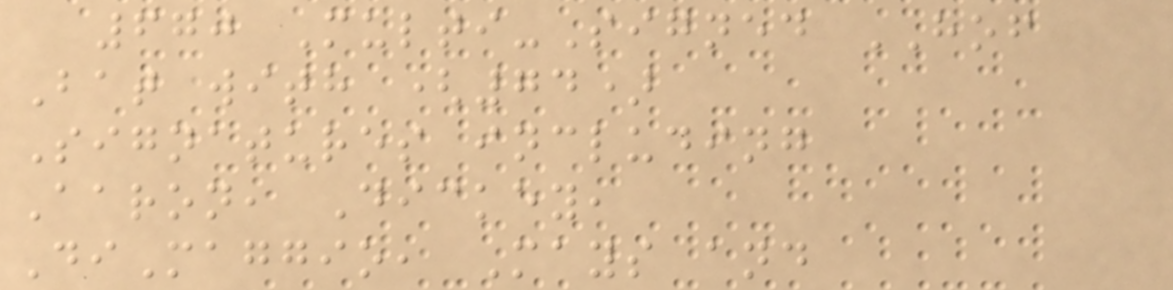670 Multi-Signed HOF
Bat with (74)
Signatures including
Aaron, Dickey,
DiMaggio, Mays and
